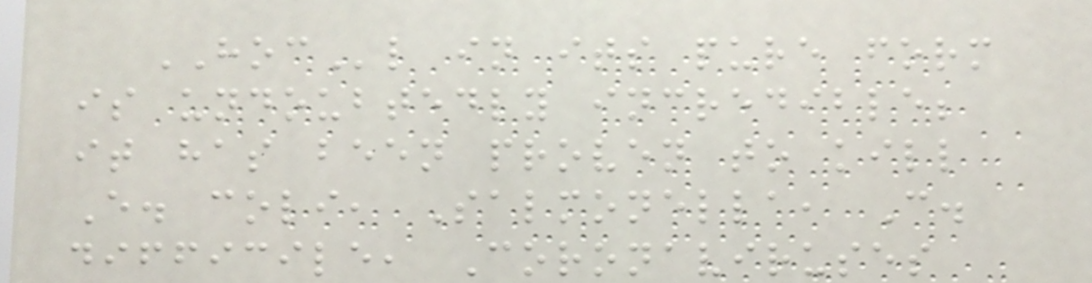HOCl in its pure form
is undoubtedly incredible;
it has been proven to kill
E. coli, Salmonella, C.
difficile, Coronaviruses
